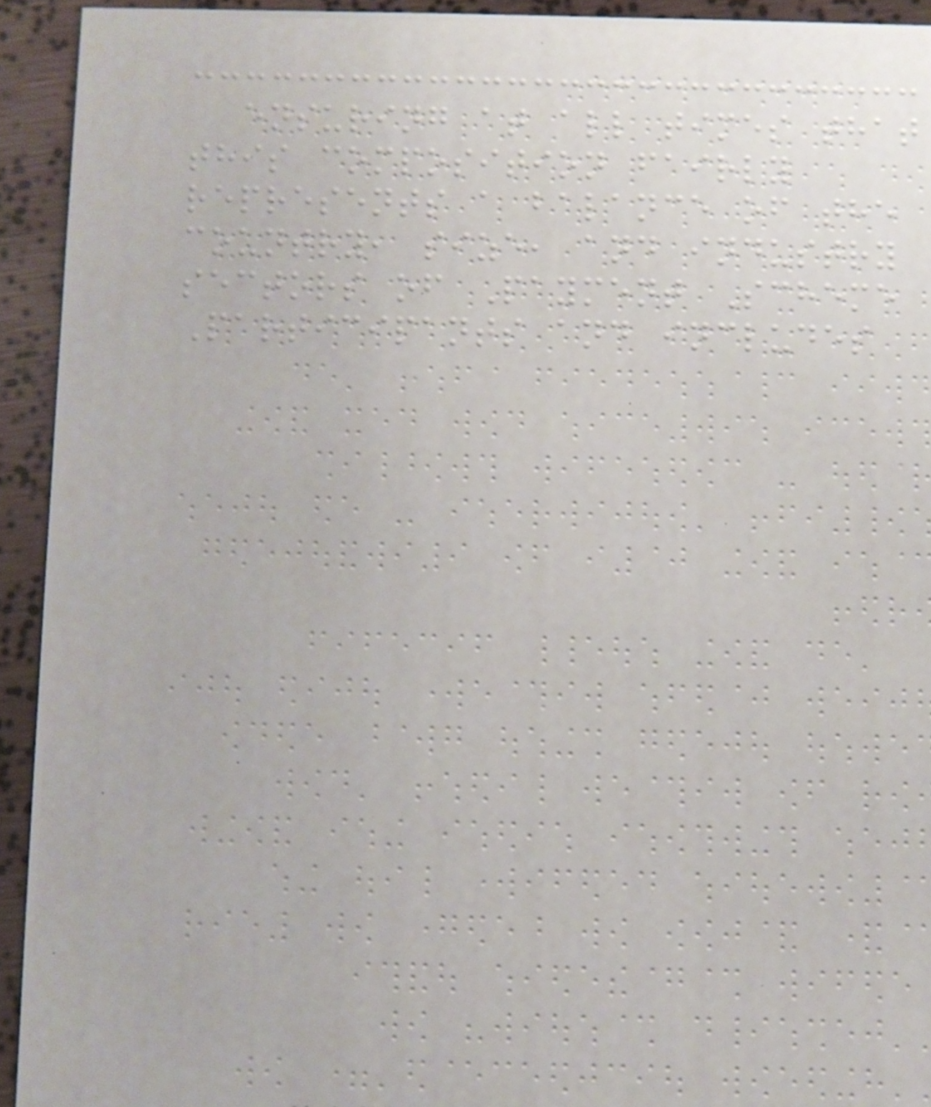ensuring at all times that
this composition fairly
represents a balance of the
country, size, and industry
sectors of Payment Scheme
Participants and includes
